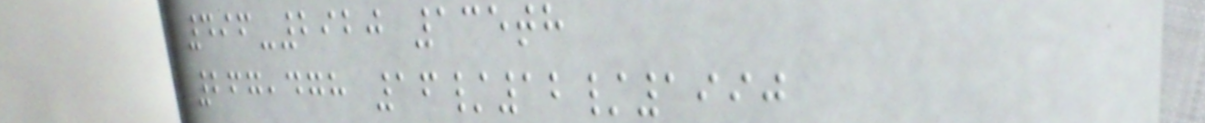496-2920 135th
267,478 16/12/1990
